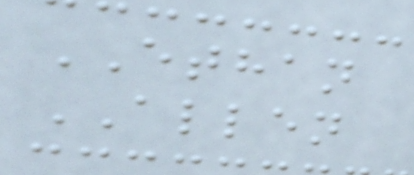ETHAN
ALLEN
